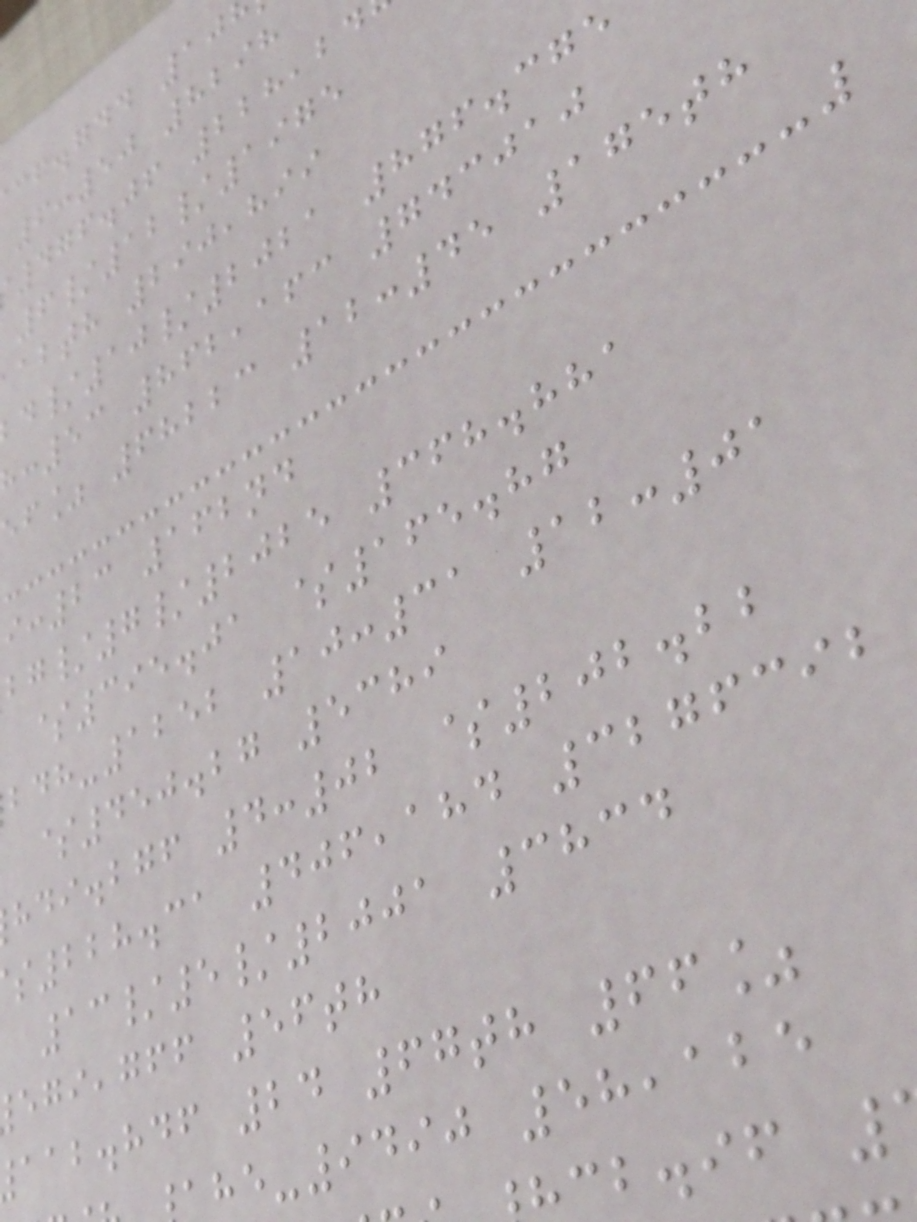cf.gdd 10
6:50 8298
476.06 228,24
6/12/1975
abth 290,899
/10/2021 876.375
:53 862,163 743010
ef% 68223 12:45 175th
:23 162nd
/7/2025 368.881
$395.01 $165.87
-1252 10:31 12:01
$450.27 5389
hdi.bgf 4:02 $202.22
228.31 406,184 3276392
13/5/2001 3834
,gff 56th
aab.hdf 24 67th 66%
-9490 58,125
